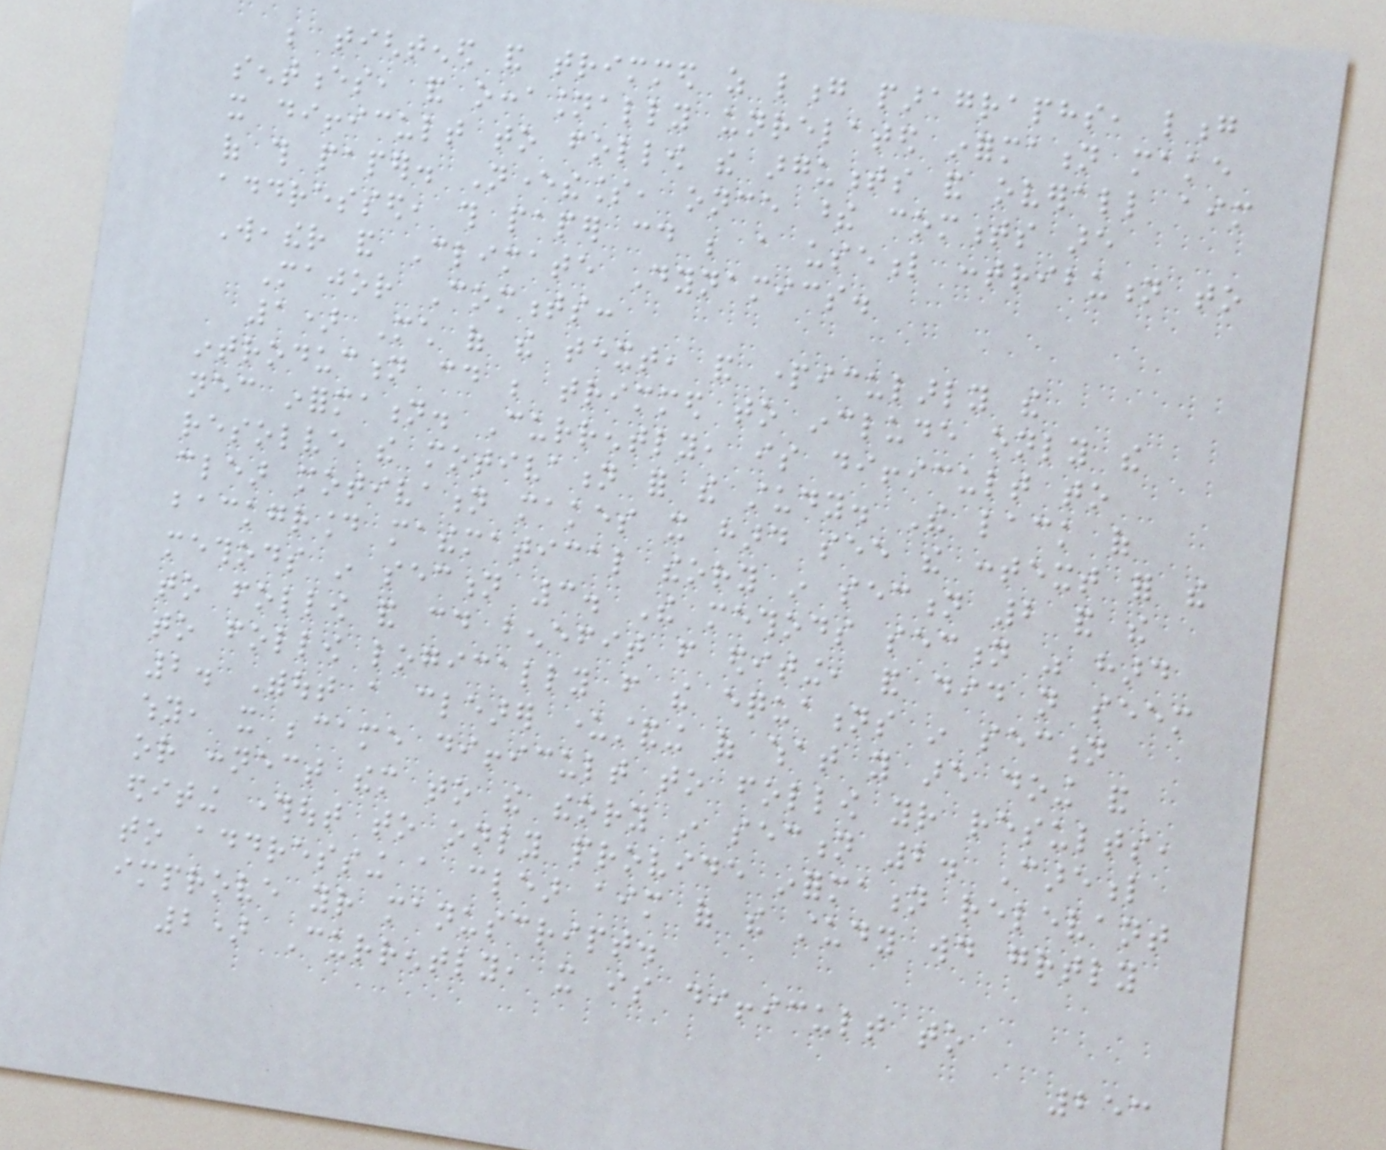be tightened and trimmed as long paragraphs, long
sentences, and occasionally unrelated information make
it difficult to follow the arguments and overall aim
of this paper. Nevertheless, once these comments are
addressed, this paper could be a useful contribution to
Weather and Climate Dynamics.
Major Comments:
1) Much of the text, and particularly the
introduction could be trimmed to include only the
necessary information. Currently, is difficult to
resolve the motivation for the study. The lack of
clear motivation makes it hard see the context for the
background mathematical theory in section 2 and the
methods in section 3. The methods section was hard
to follow and could benefit from editing, and did not seem
to follow logically from the equations in section
2. Without a clearer understanding of what you are doing and
why, it became difficult to follow your results,
or connect them to the theory in section 2. Careful
editing throughout to only provide information relevant
to addressing a clear aim of the study would greatly
improve your manuscript.
2) Currently, it is difficult to
253
